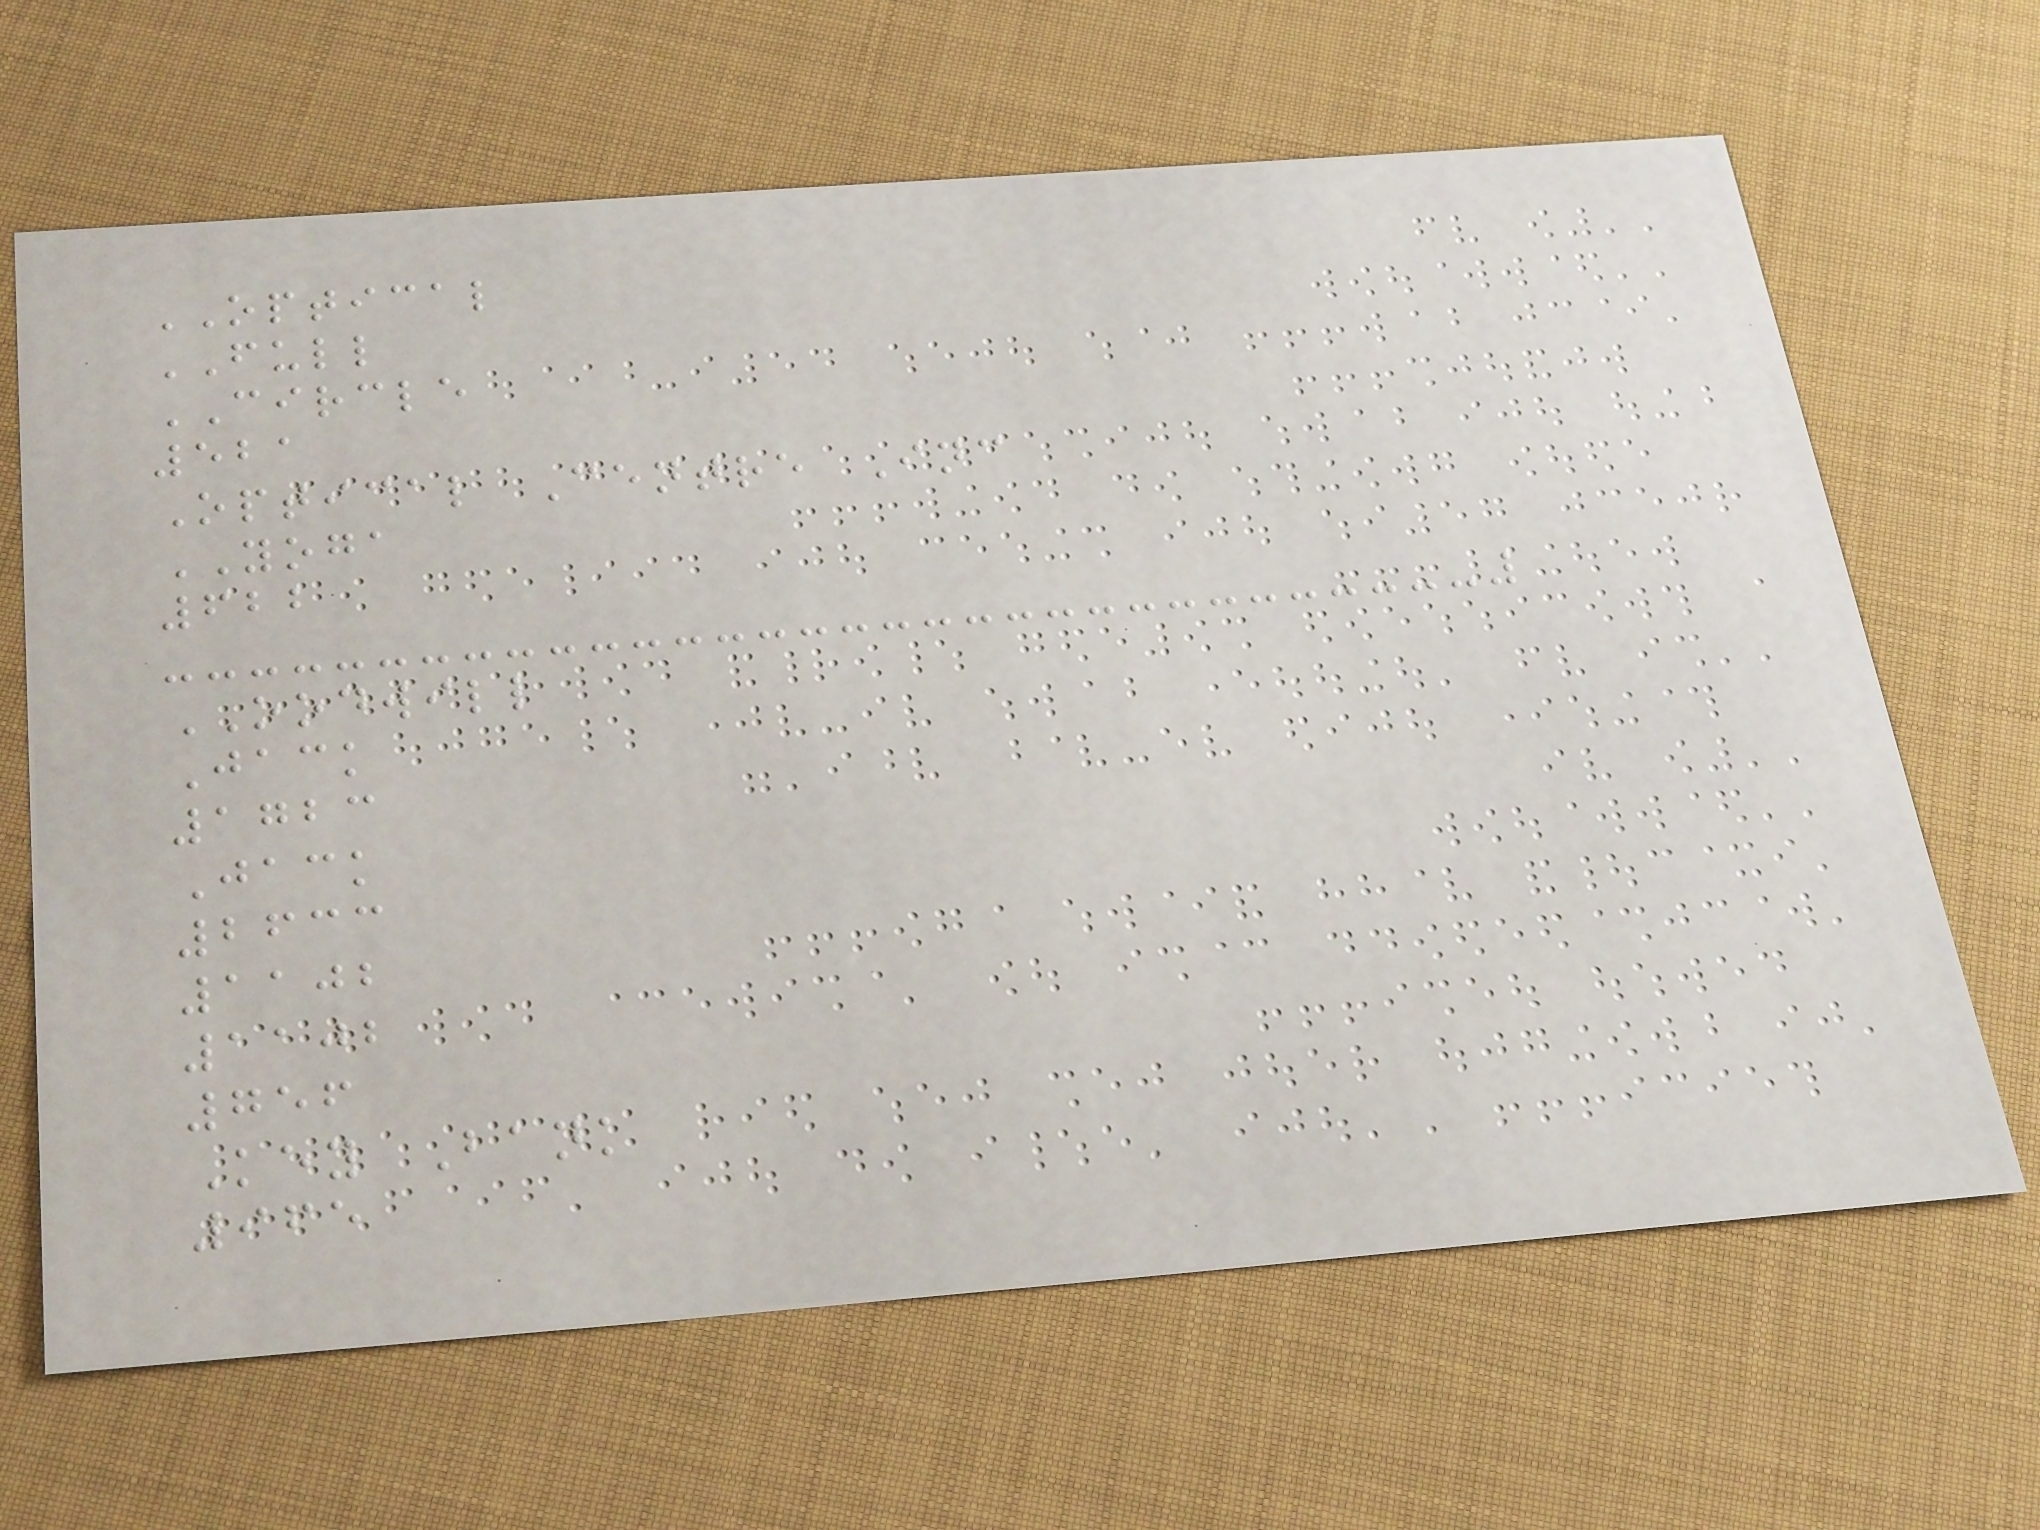OPTICAL
FULL
CIRCLE
521
Optical Centre Inc
YOGA
622
OODWILL
Jack
1723
Jack
2633
1102
1102
756
Key Bank
965
